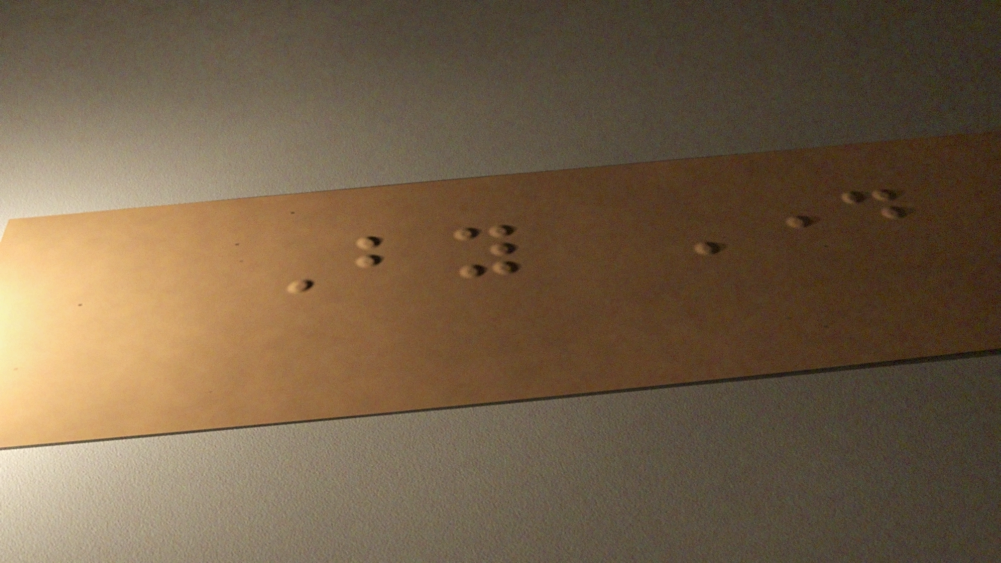By Day
